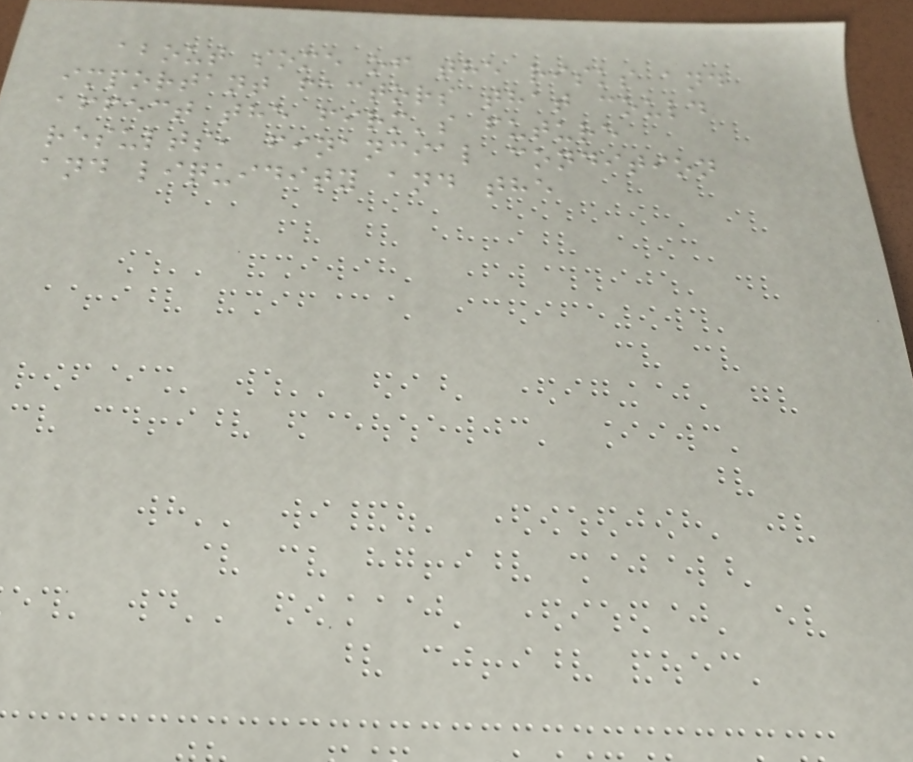about some of the risks and
important factors that could
affect the firm's future
results, financial condition
and liquidity and the
